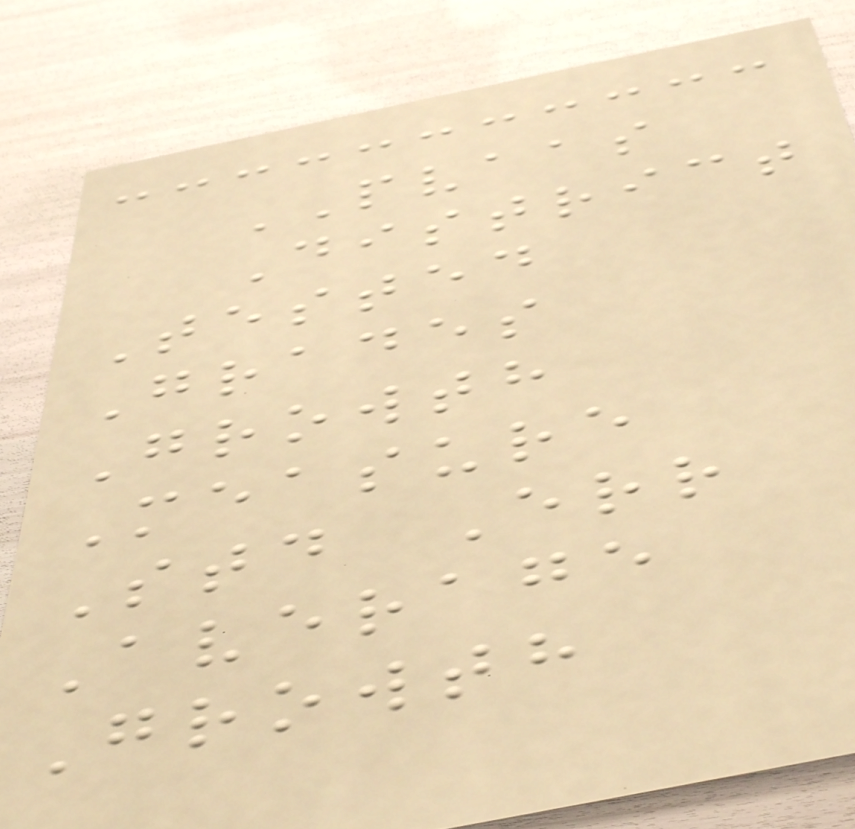PVAAS
District
Tested
Grades
Growth
Measure
Std Err
Average
Growth
